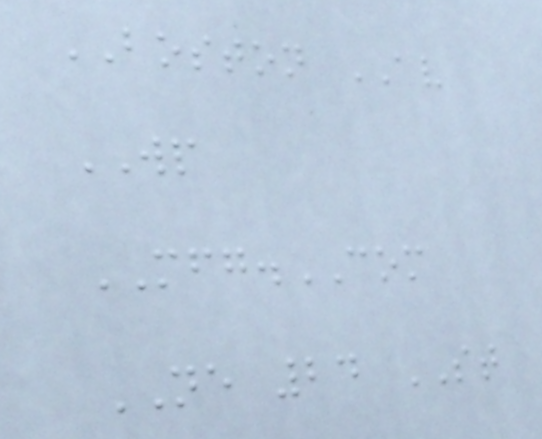BOSTON AV
WP
MFG.COM
NE 24 ST
